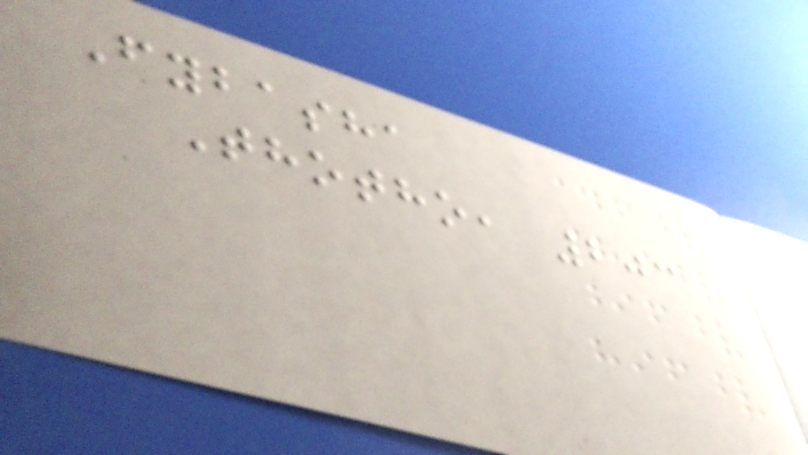Fybasha
Thotho, 203
